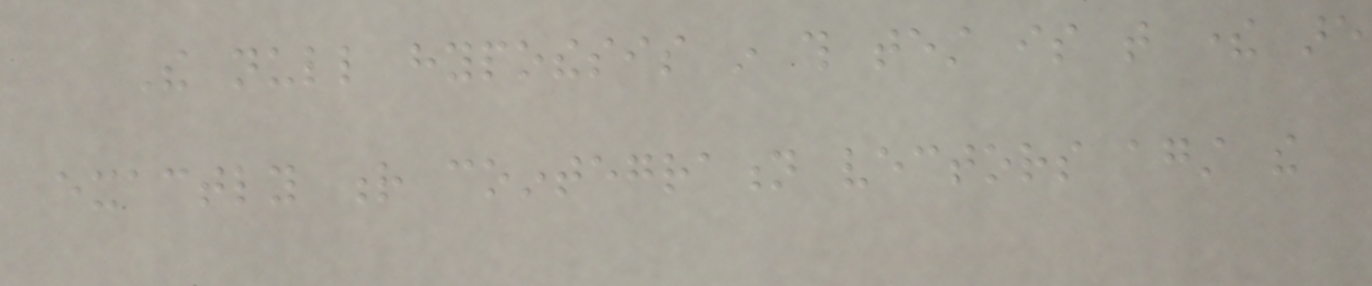The null hypothesis in this test is that there are
exactly r cointegration vectors against the
